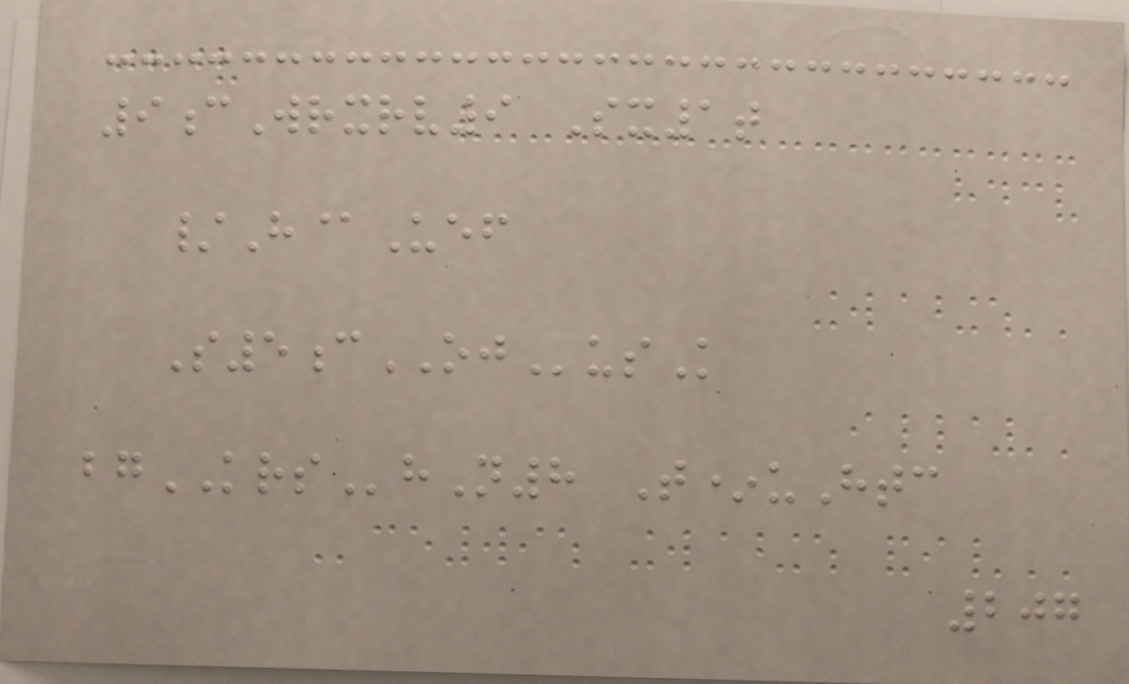9cWrxrv9 Sx1t
/H@Uef
S5cOJusK
bgKRShN8 T*uHtc
207
